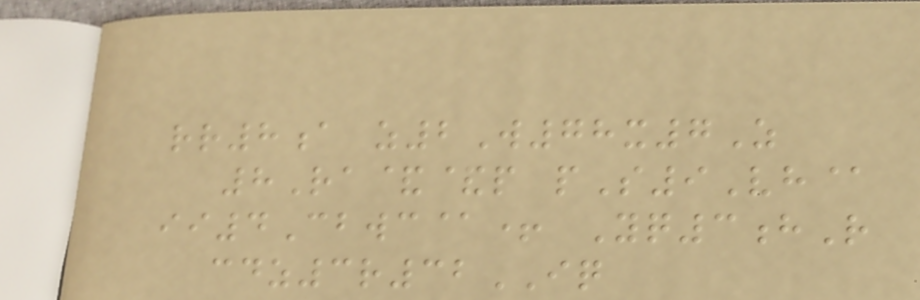rr8a z2W78x7Z
8Ra&&p pS9Vh@
ii4Cbwc@+ Yq3hR
cdz3r32IQ
